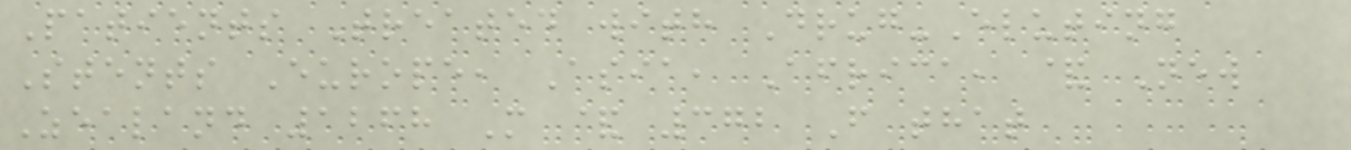Patients Treated with Drug-Eluting
Stents Europe, Asia, Africa, & New
Zealand 1268 M & 372 F that
